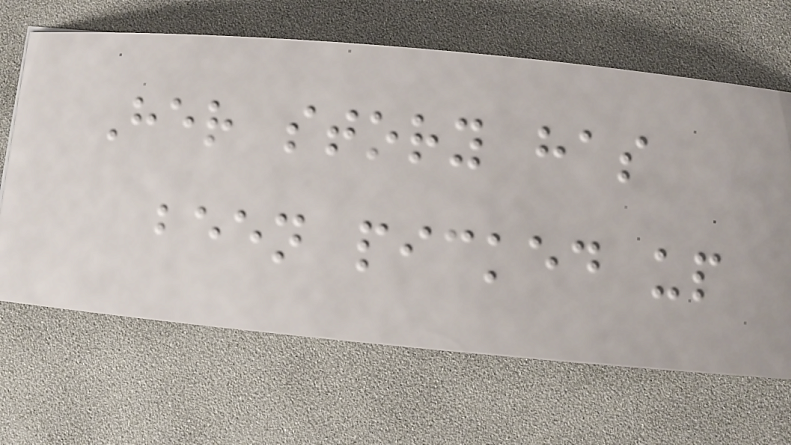Her story has
been picked up
